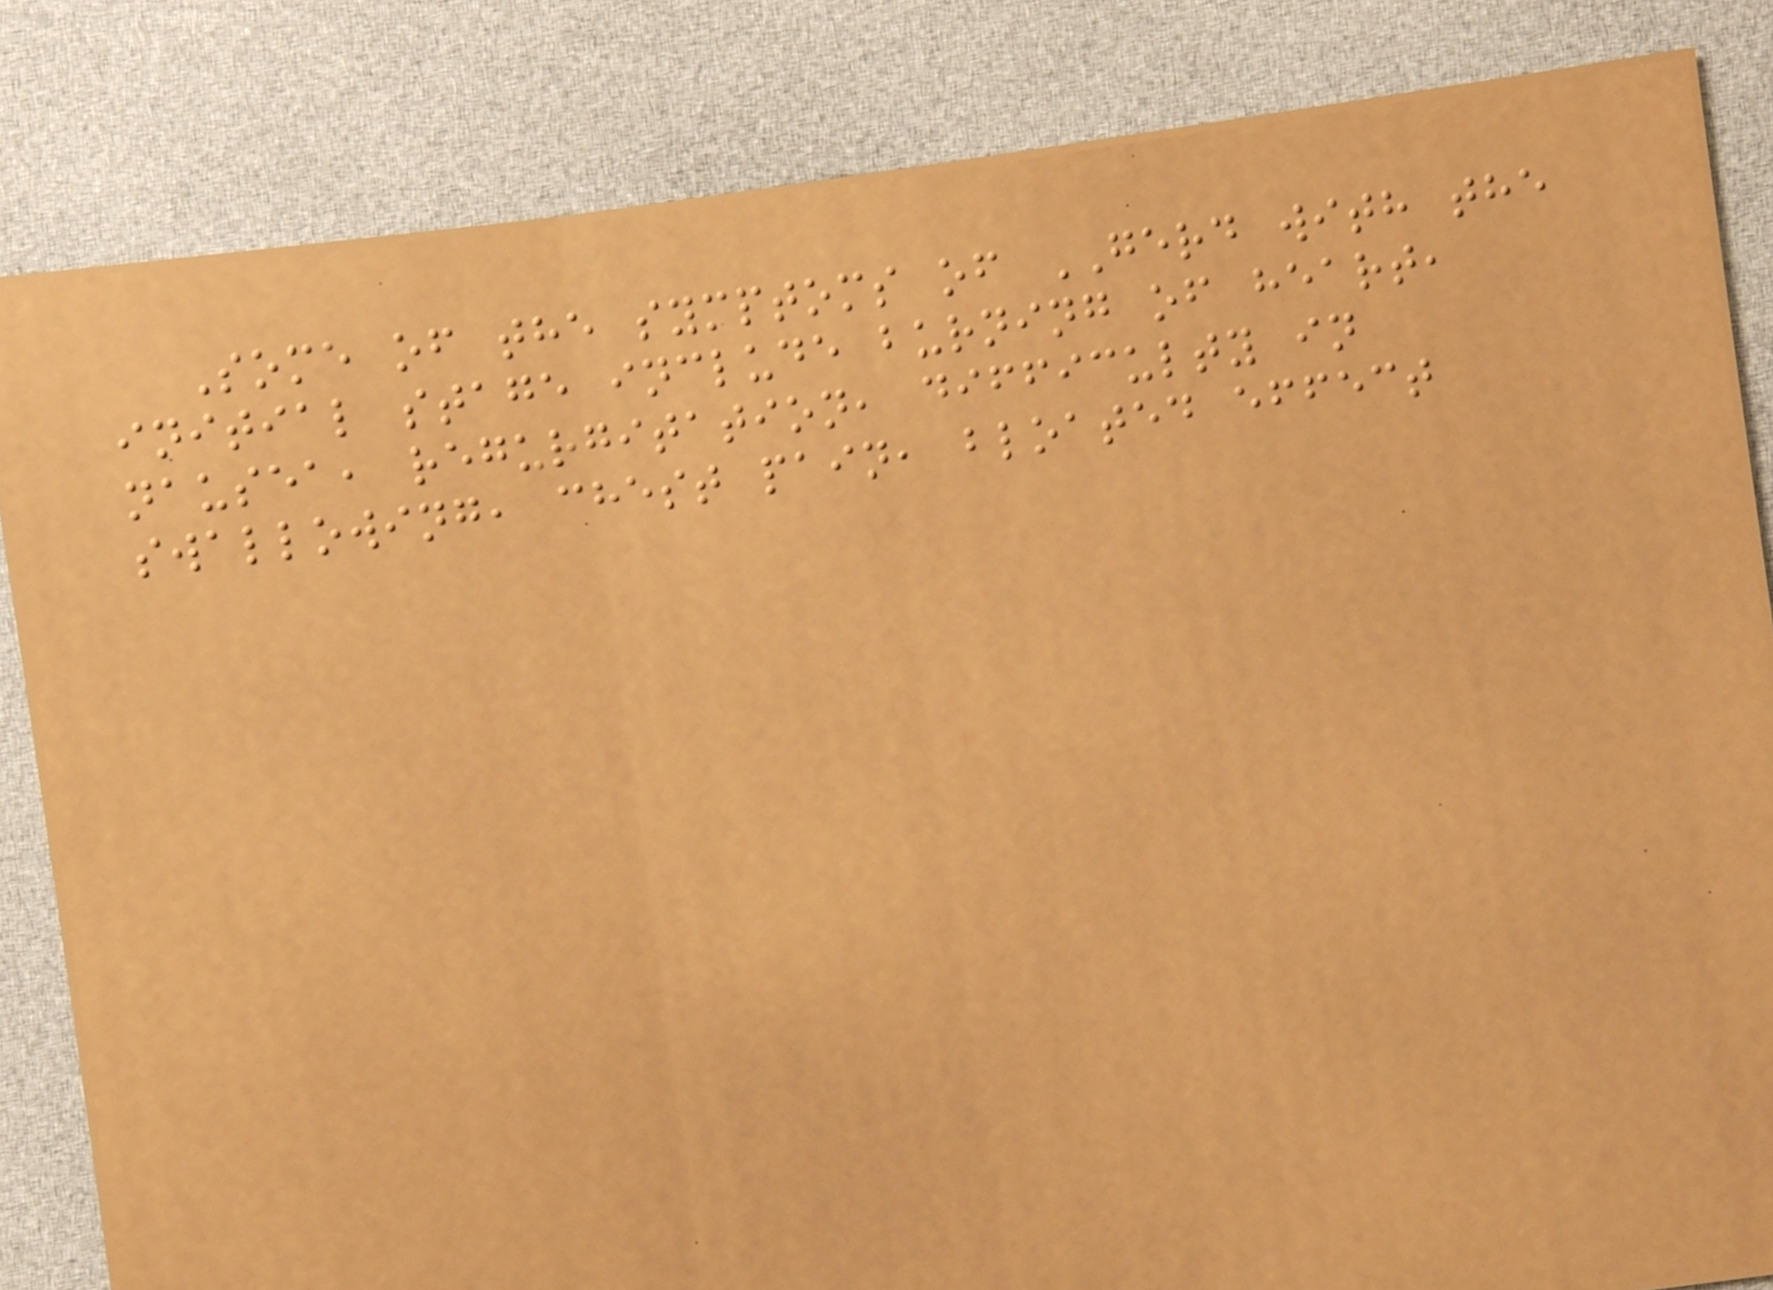Some of the symptoms of GERD with the
initial stage include burning of heart,
nausea, regurgitation, difficulty in
swallowing, chest pain, bloated effect
